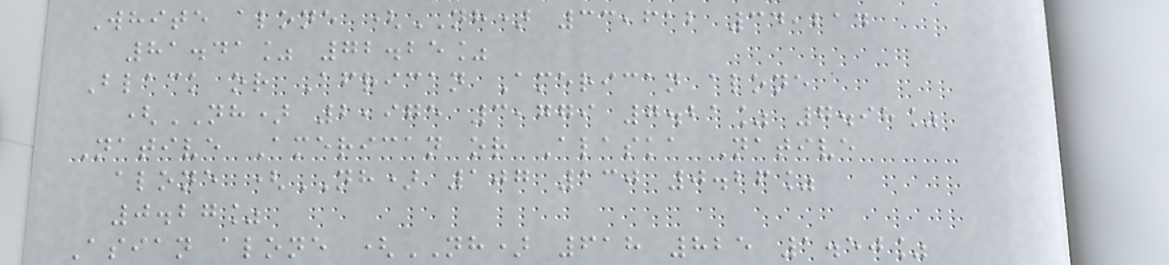White alone (NH) 33,612 34,214
81.41% 72.25%
Black or African American alone
(NH) 2,975 3,779 7.21% 7.98%
Native American or Alaska Native
alone (NH) 107 130 0.26%
0.27%
Asian alone (NH) 618 825 1.50%
